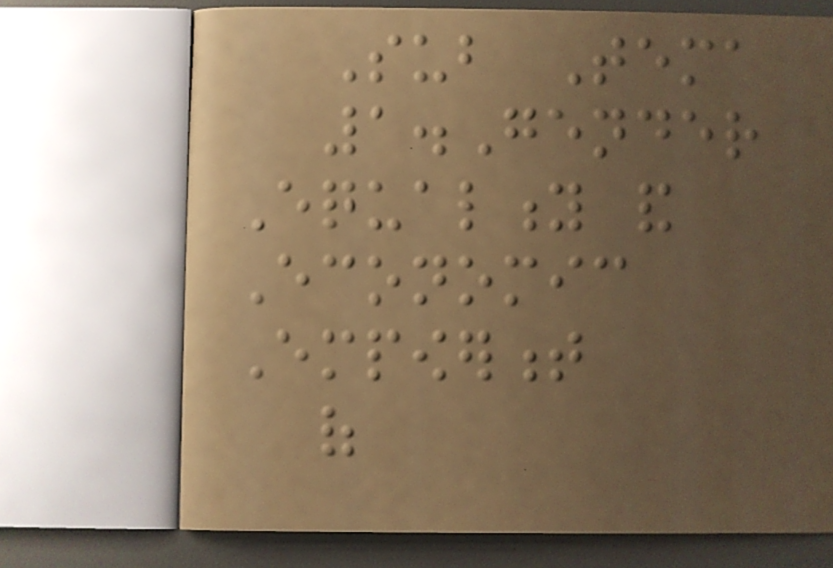Sub Tema
1.Gender
Equality and
Economic
Empowerment
of
